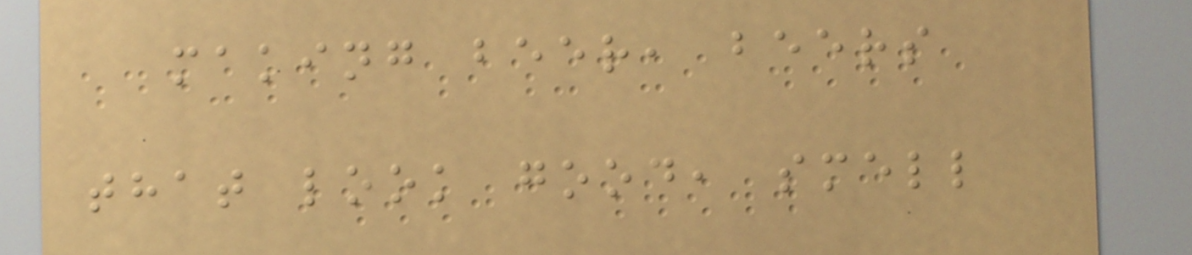making beer, beers
that look good, smell
